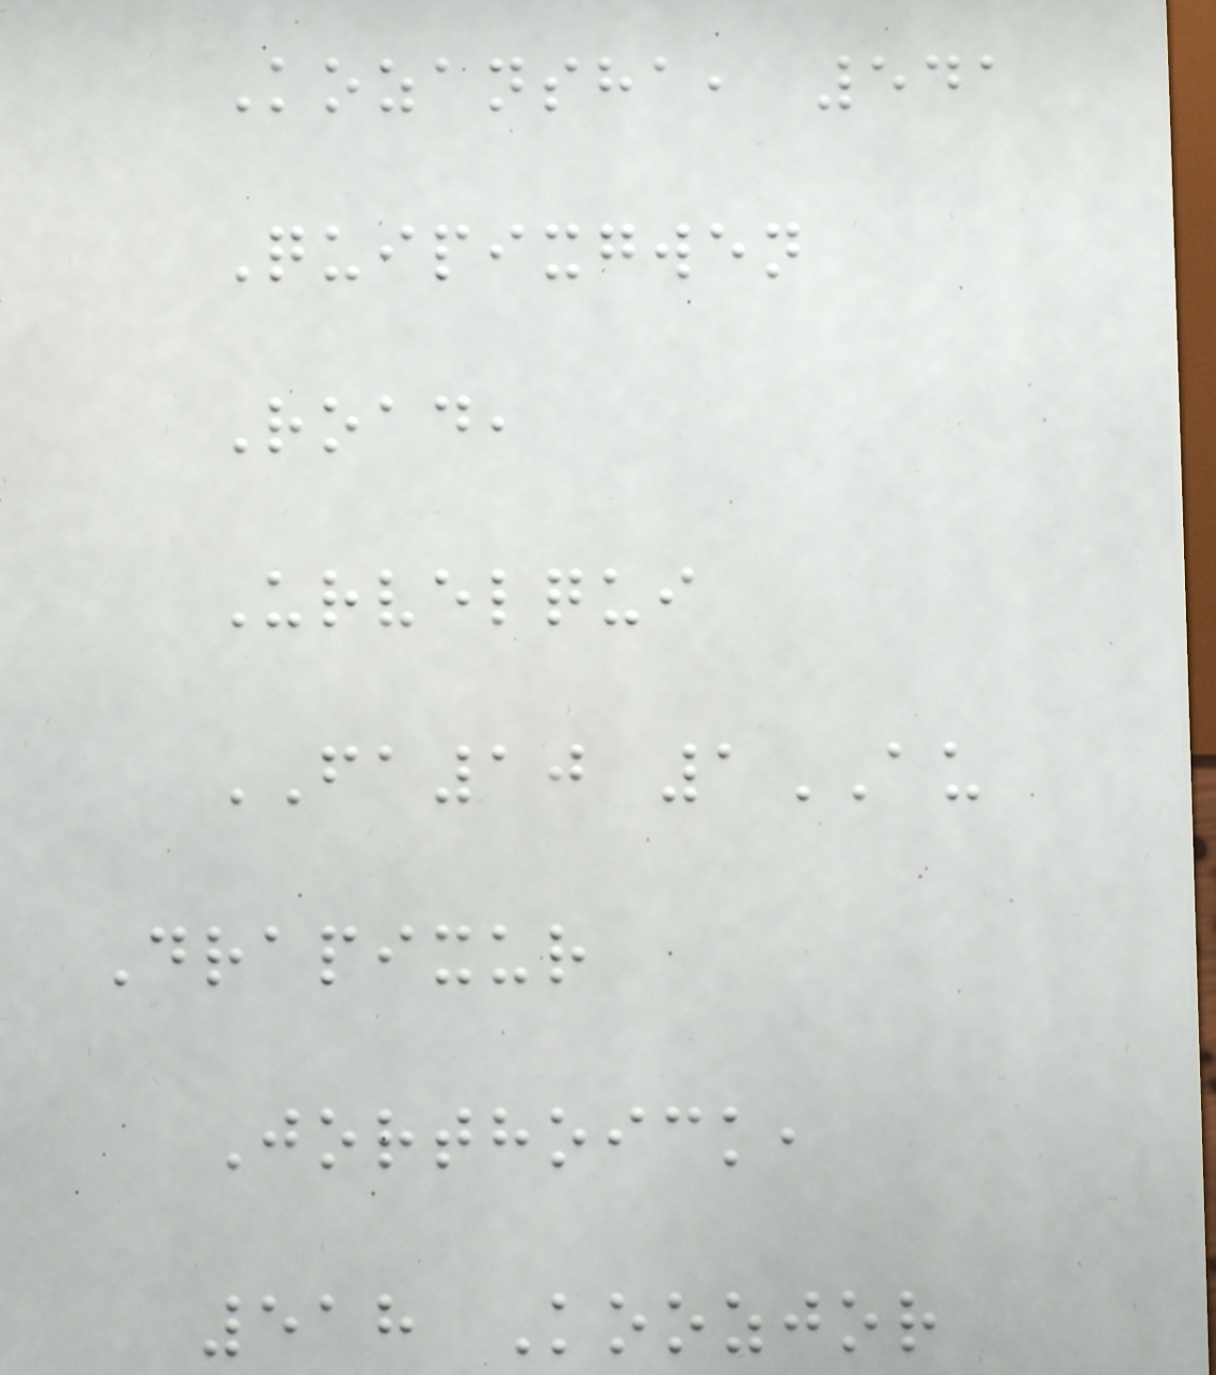Kozansha, 541
Quipixgwen
Road,
Urvelqui
FA10 1AU
Drapixur
Jorthoick,
518 Koozjor
